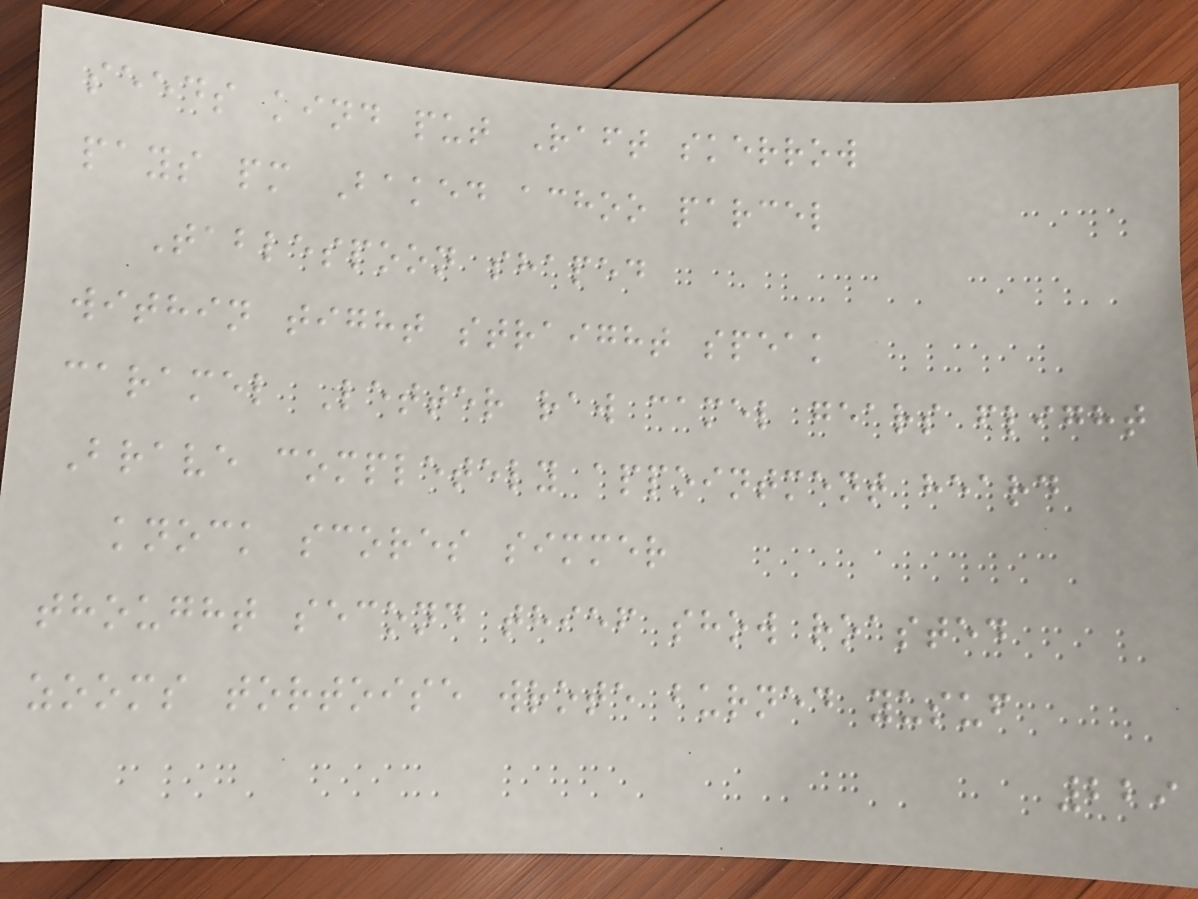seeds kind put Raft skerrow
pays pm Baked achoo parcel
Tablespoon shaped
within tight straight speak
caramel Letter raw camel gears flight
Brave completely appointment heard
knock scores simmer
thought second thief show roasted
zooms tortoise wrote burned yusuf
229
